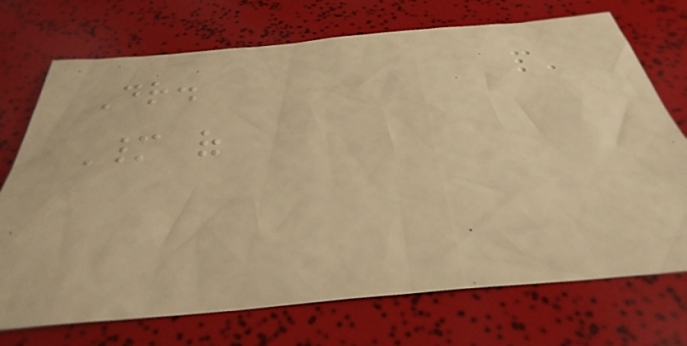Dr.
Many of
